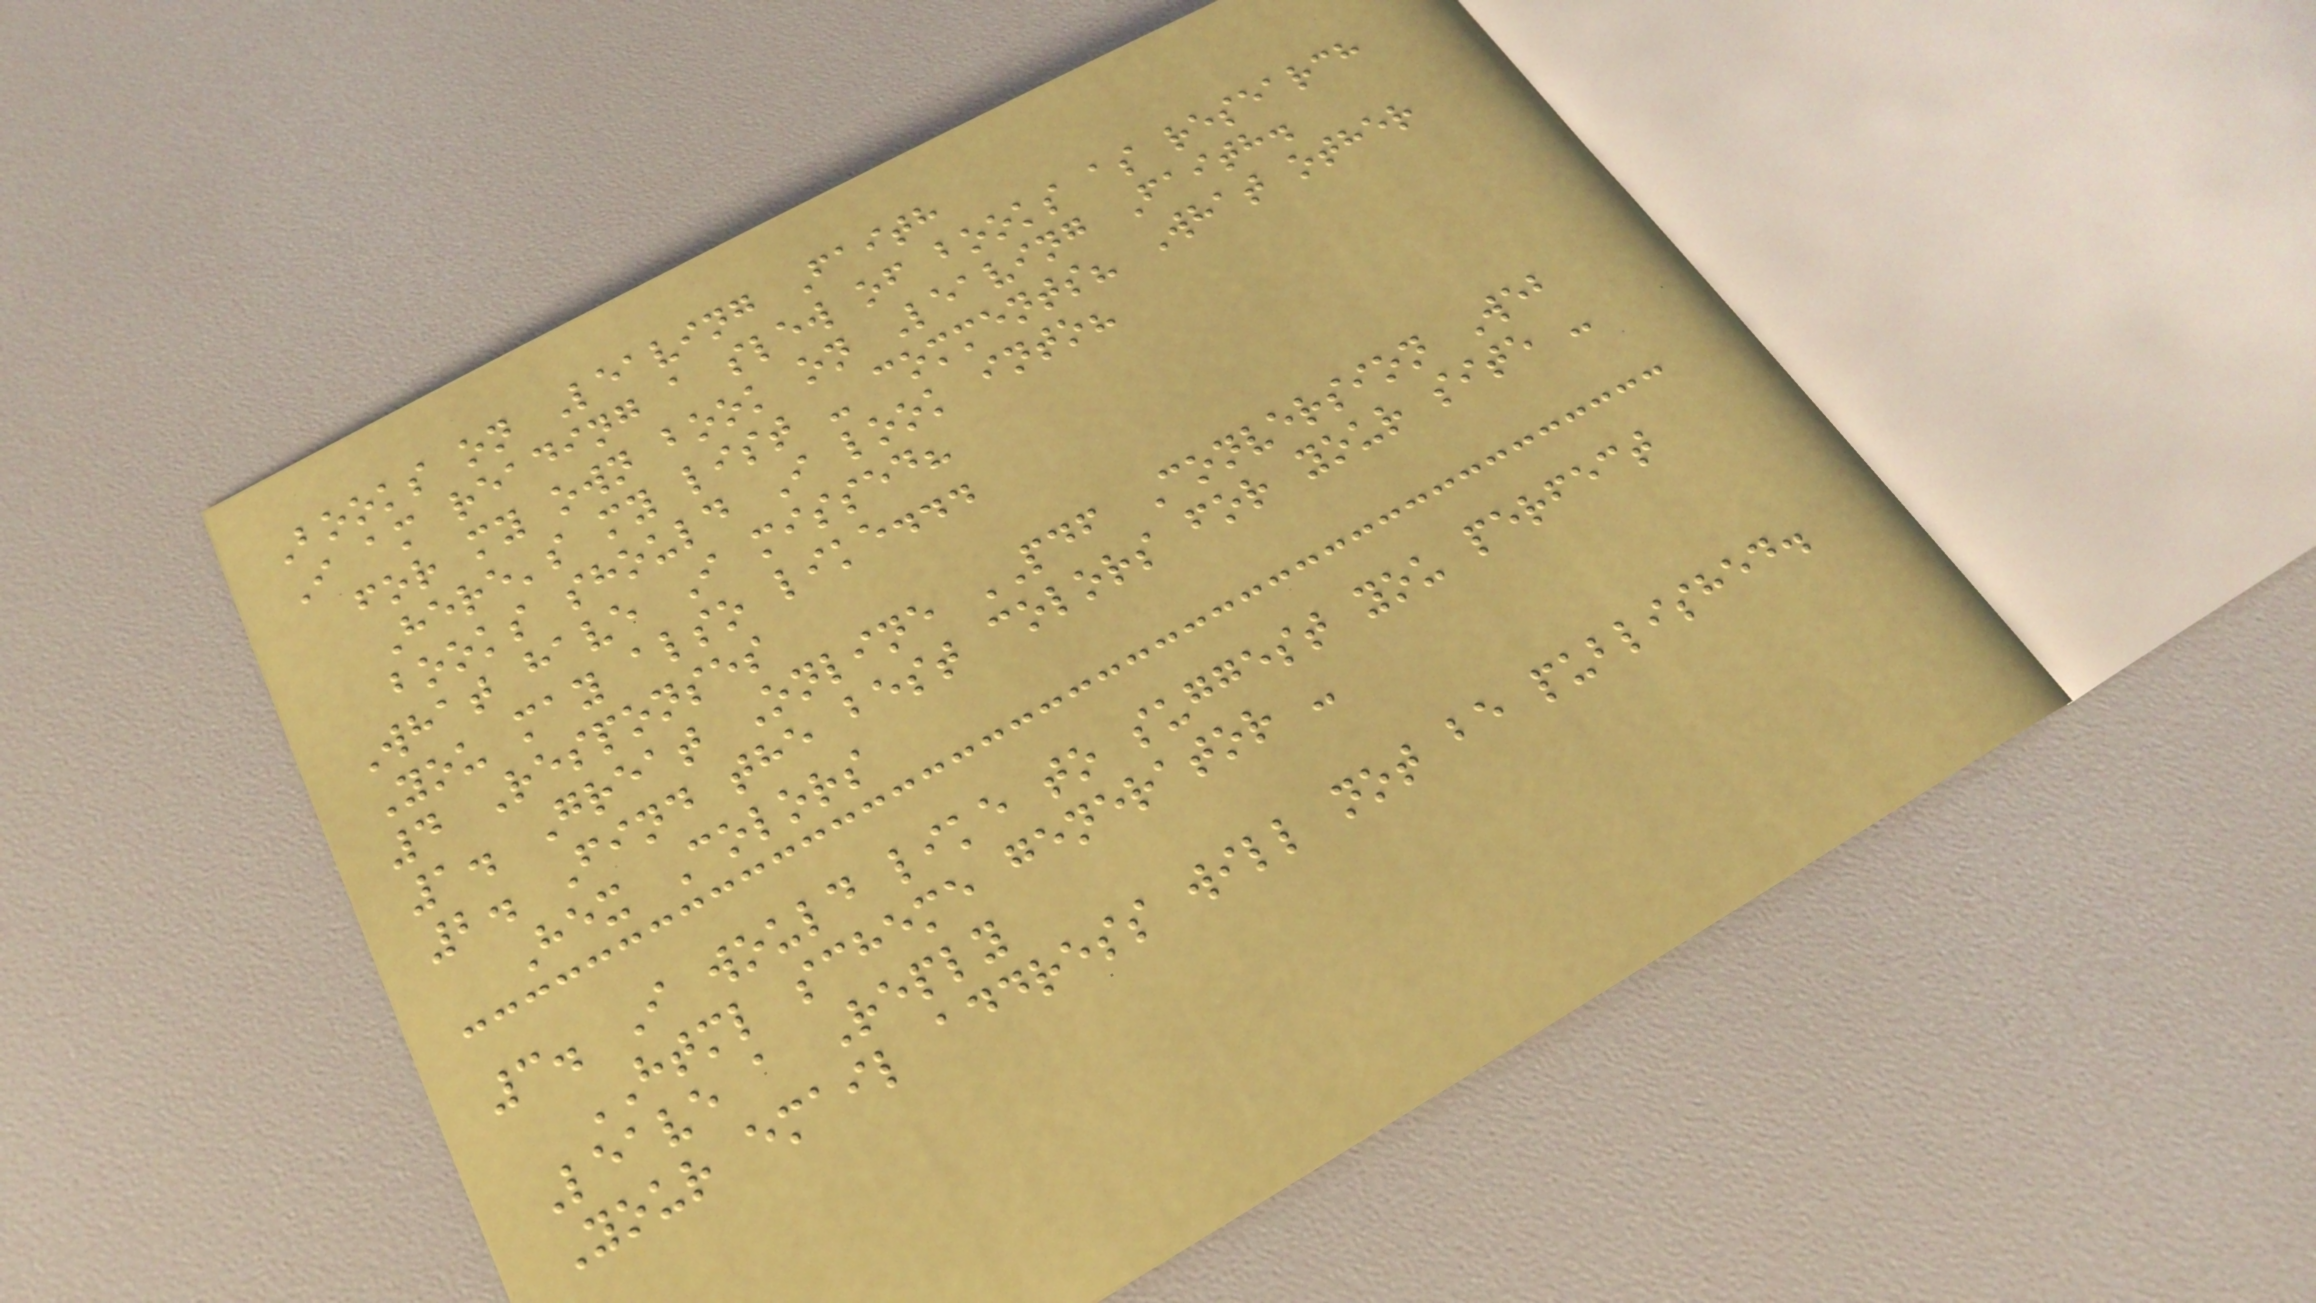Books on Leaving Faith
I am reading a slew of books as research
for my own book on Leaving Faith.
Here's my list - comments? What other
books should I look into?
What have I missed?
You may also like...
4 Responses
1. Great Online PDF Conversion Web
2. Find the best colors for your site -
Hex Colors
3. I would like to suggest you perfect
HTML scheme generator -
Leave a Reply
Your email address will not be published.
